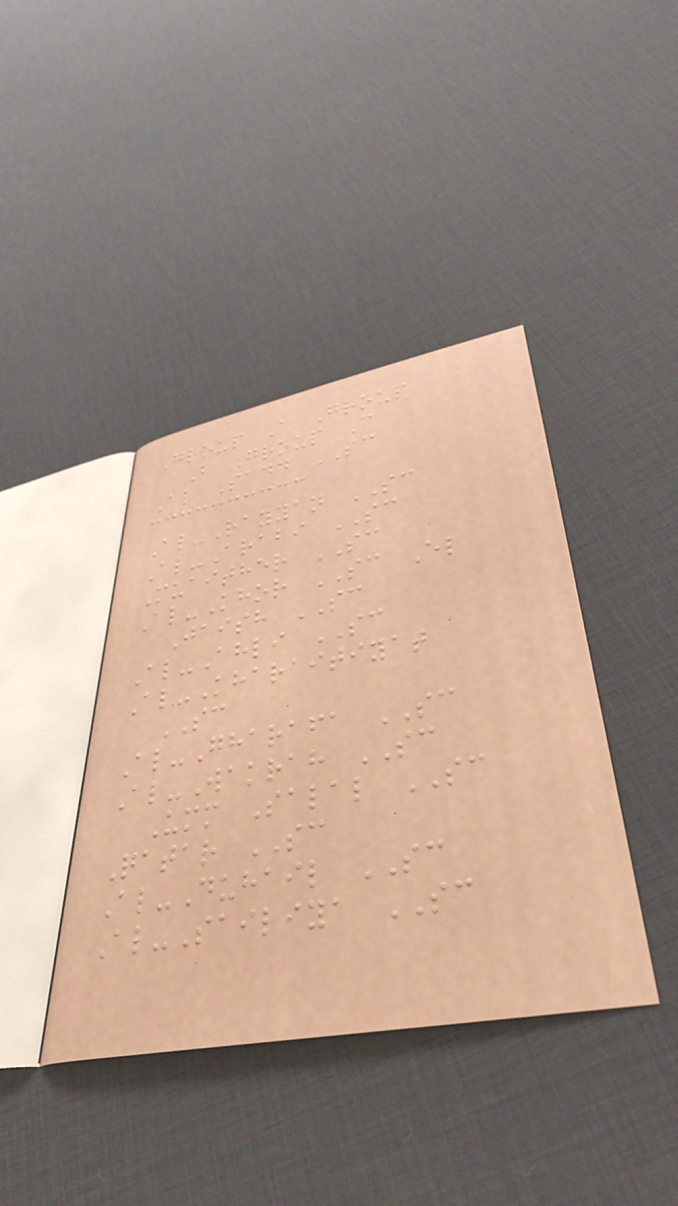Group A Group
B Group C
Al Sadd SC
Al-Rayyan SC
Al-Arabi SC
Muaither SC
Al-Khor SC El
Jaish SC
Al-Ahli SC
Al-Kharaitiyat
SC
Al-Gharafa SC
Al-Wakrah SC
Umm Salal SC
Qatar SC
Al-Duhail SC
Al-Sailiya SC
